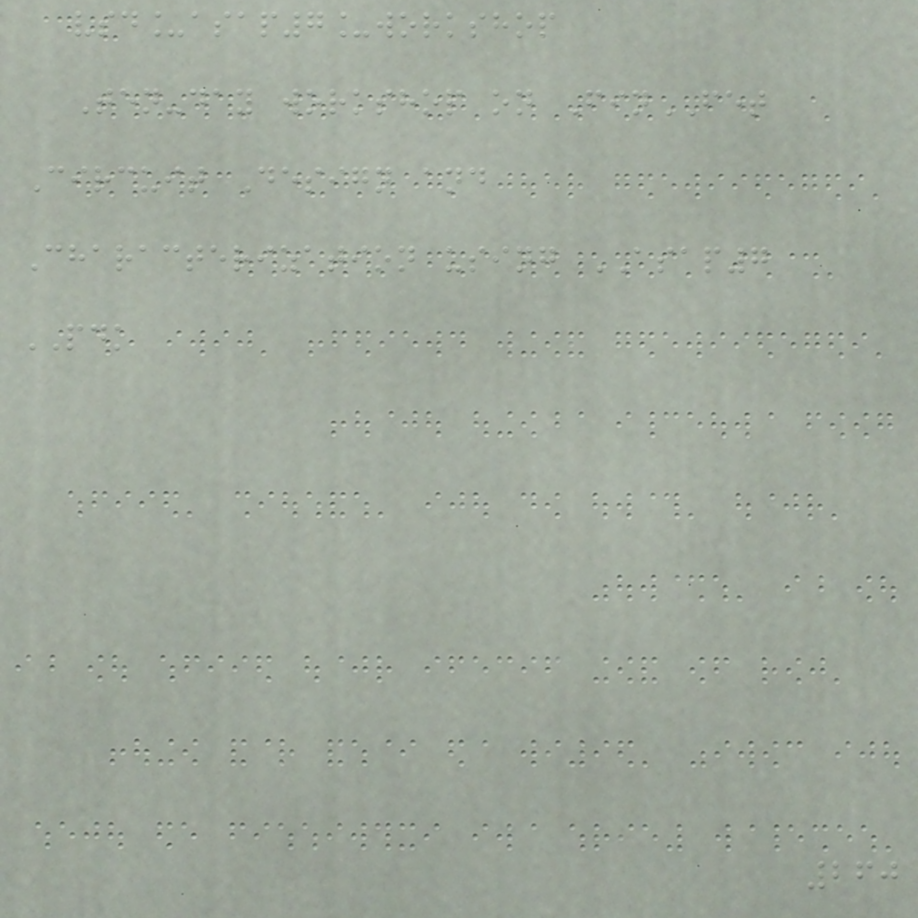vsd_asap7_workshop
Ten-day workshop on FinFET
Circuit Design and
Characterization using ASAP7
PDK
260
